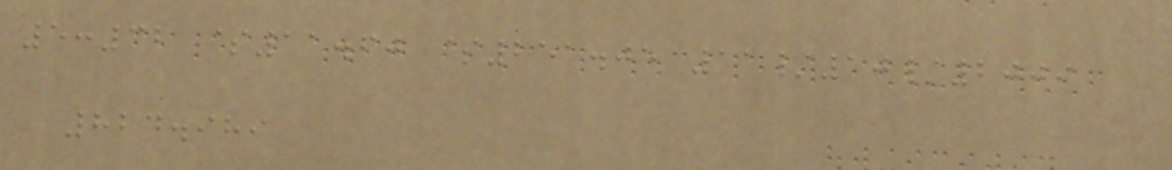5:32 $11.60 $251.05 11/10/2009
824.989
